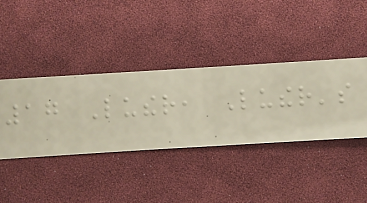17 Luther, Luther's
